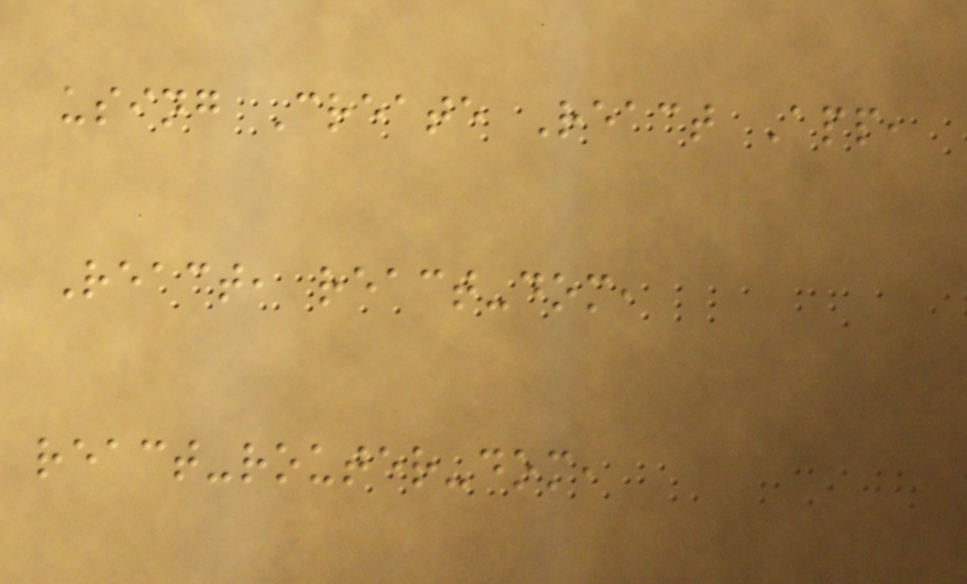using Create React App,
React, react-dom,
react-router-dom,
